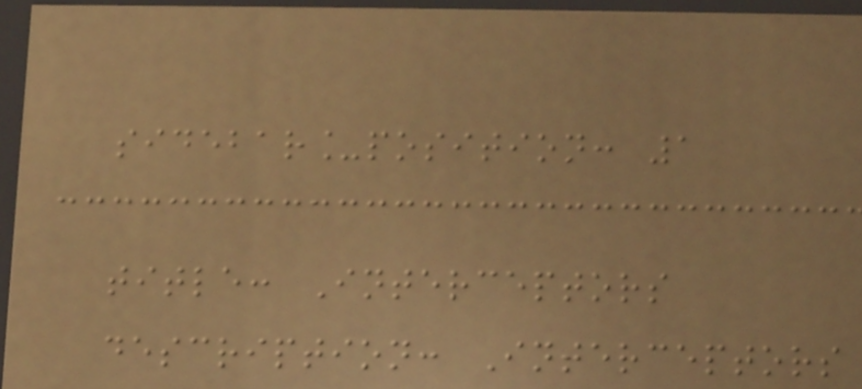sidebar_position: 1
title: Interceptors
description: Interceptors
